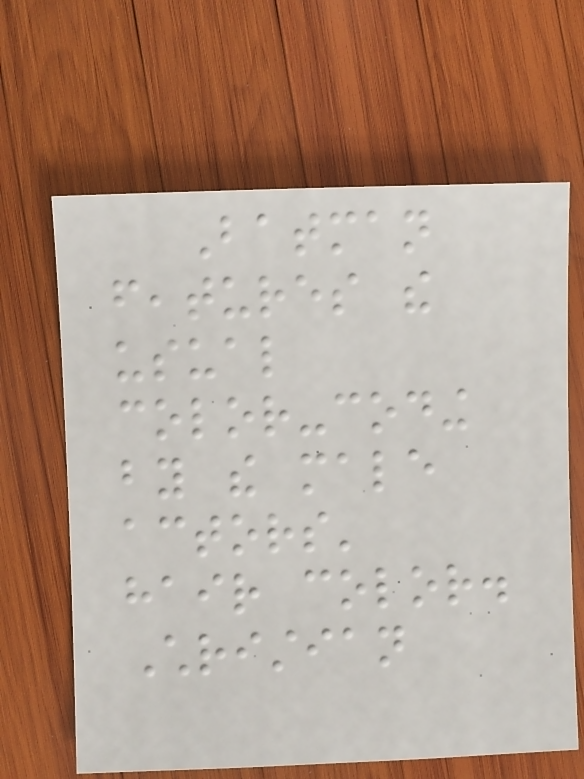Batman
features the
usual
color-coding
by the male
actors'
hair color.
Christian
